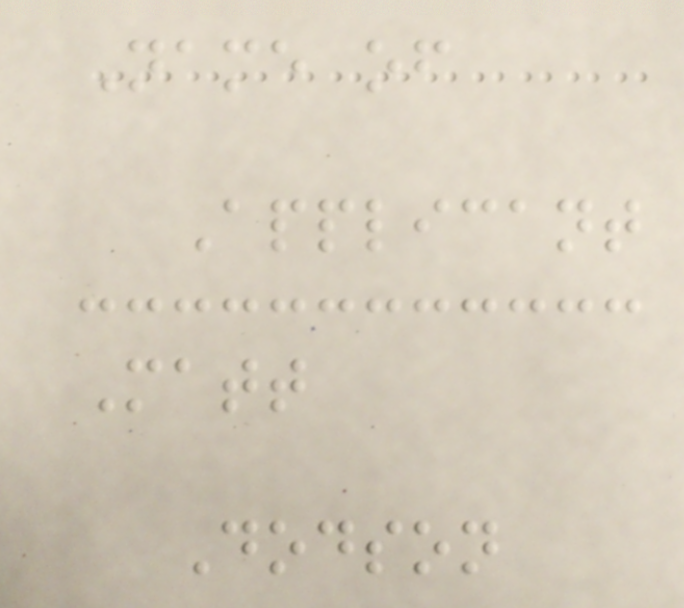Name of
Applicant
Matt
Dodson
